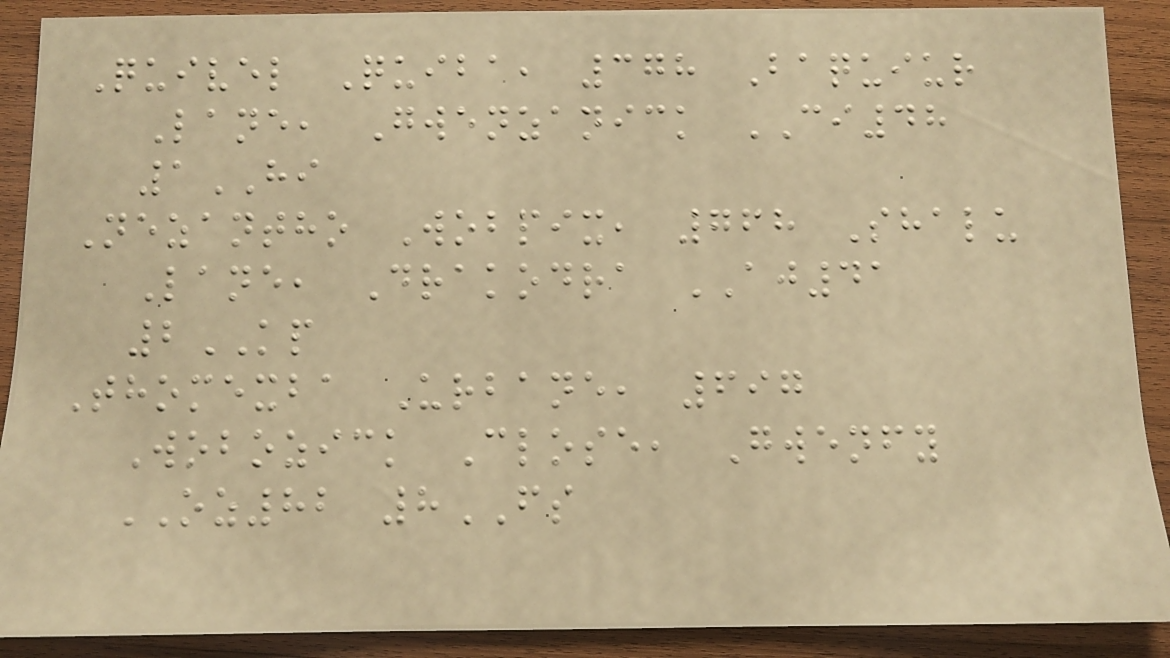Quivel Quiba, 378 Baquiur
Lane, Gwenzanick CI48
1HI
Nezantho Wobpix, 768 Shalu
Lane, Drakodra AJ41
2KP
Thomexba Urbane, 697
Wobozick Close, Gwenfy
OZ82 8FS
